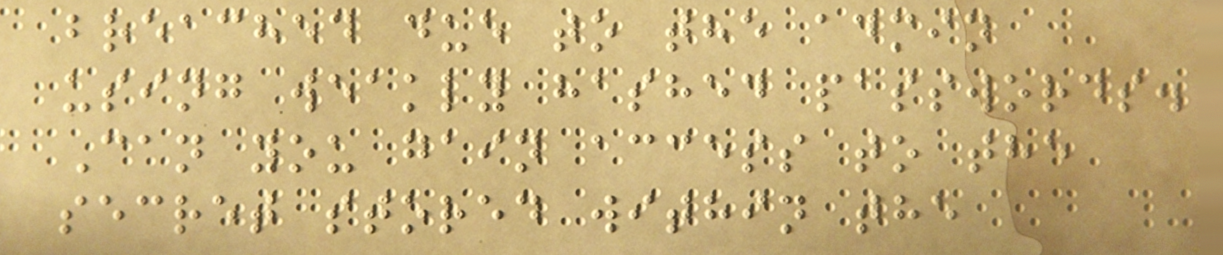breached due to the admin
using weakly hashed passwords.
Can you gain access to the
secret stored within the
